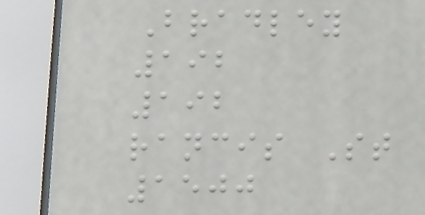Bradley
192
192
rancis St
1500
